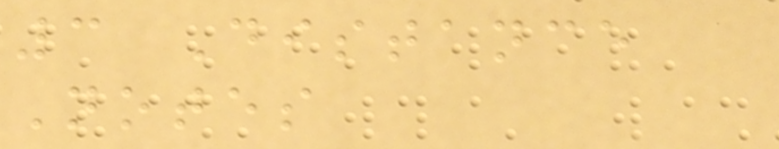3 Distance
Notes
